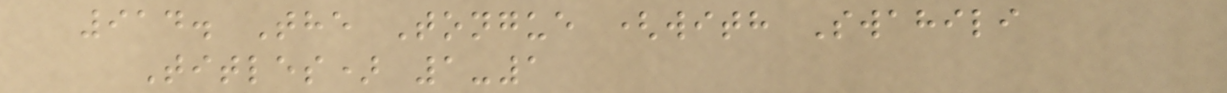914. The Tongue (with Swahili
Titles) 1-1
